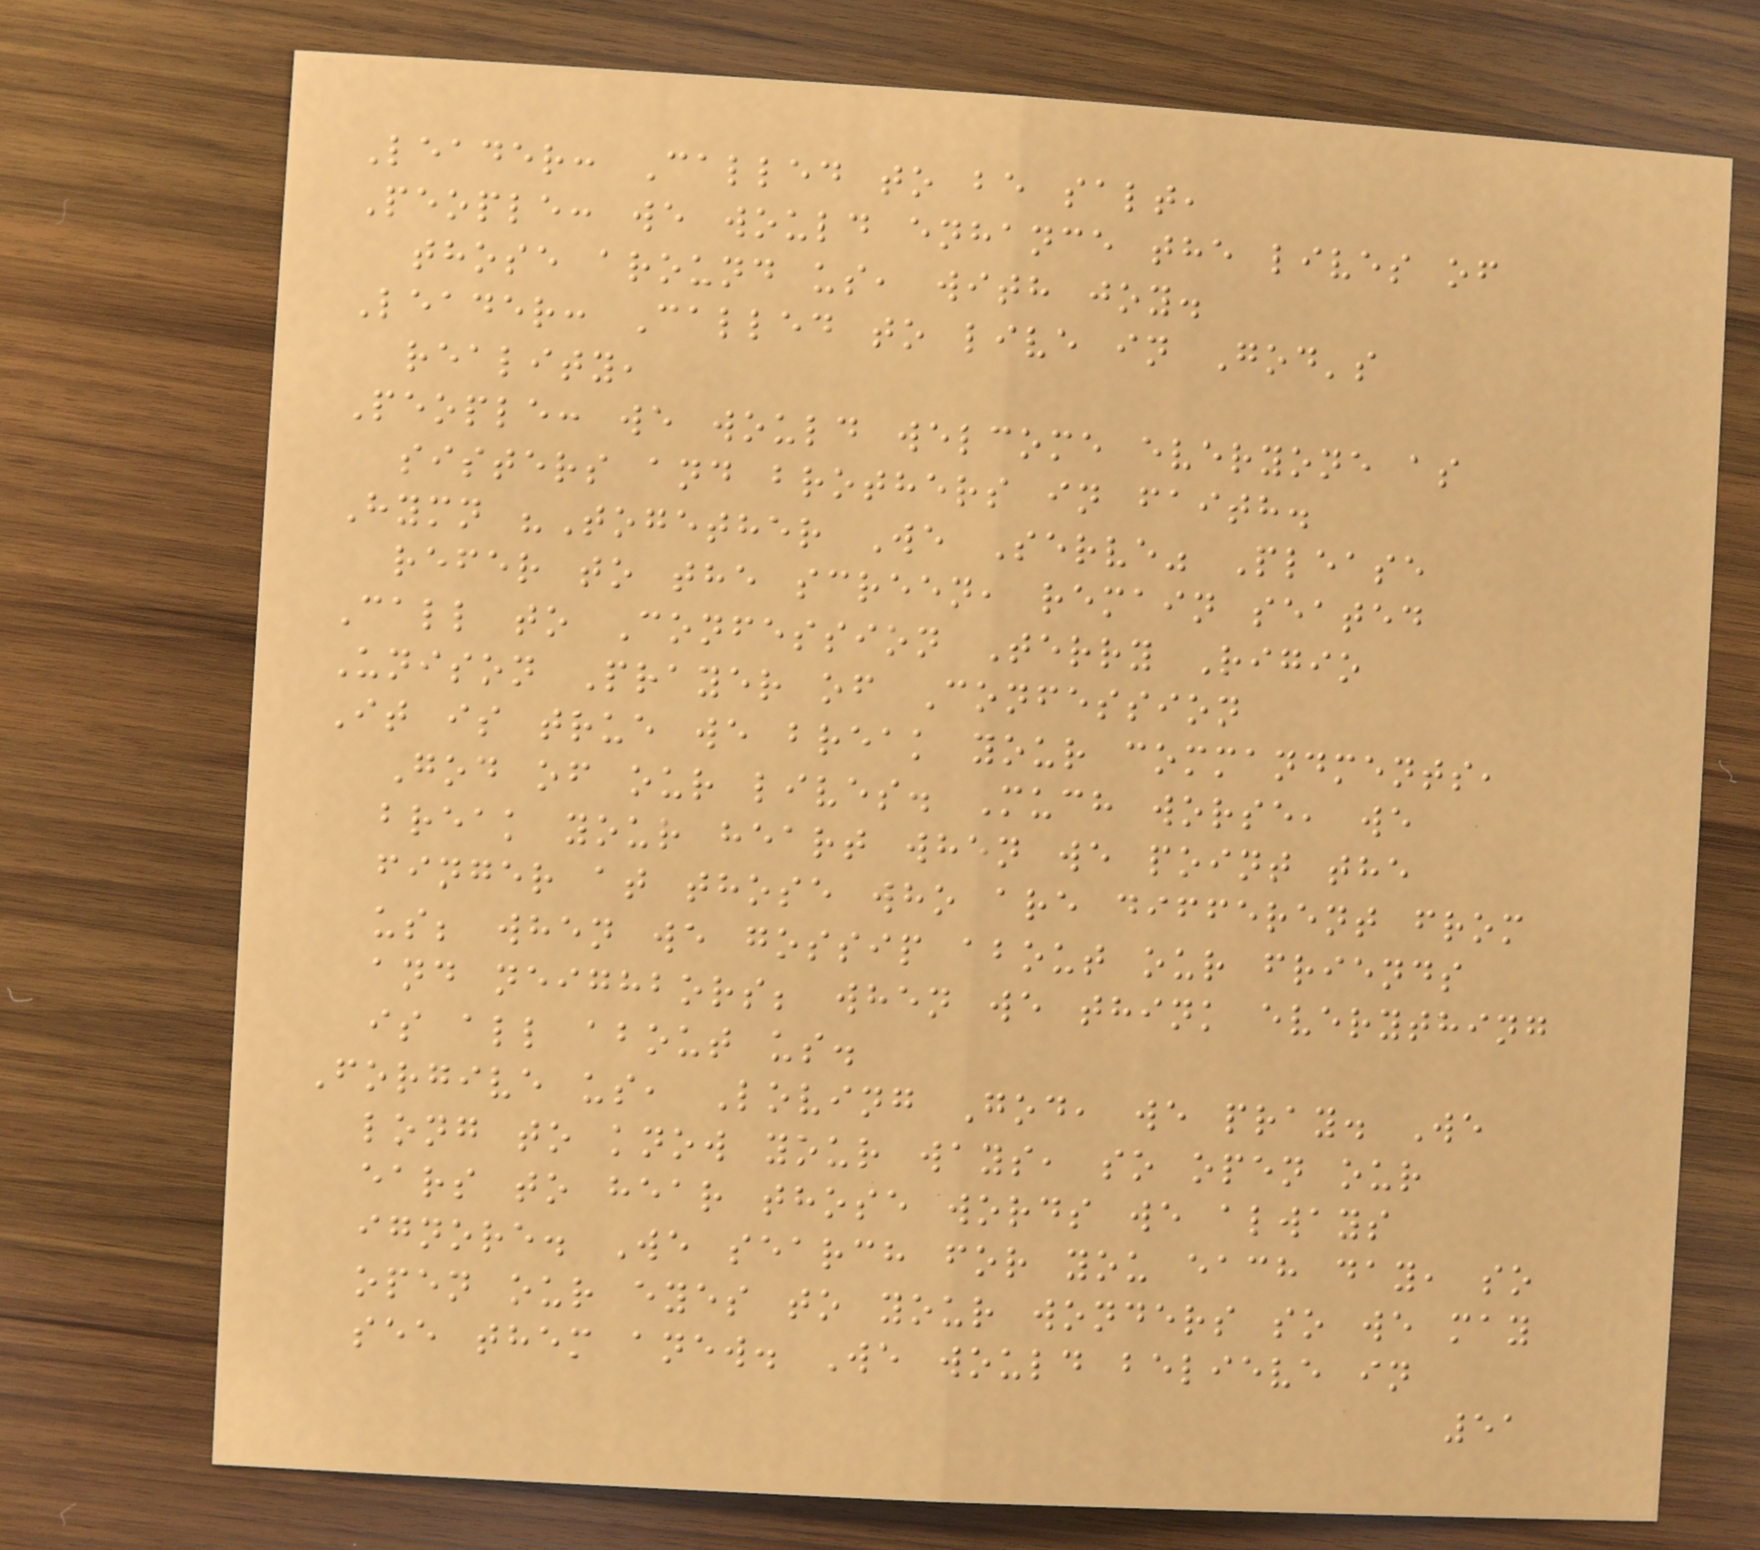Leader: Called to be salt,
People: we would enhance the lives of
those around us, with joy.
Leader: Called to live in God's
reality,
People: we would welcome everyone as
sisters and brothers in faith.
Hymn "Together We Serve" Please
refer to the screen, remain seated
Call to Confession Terry Rigio
Unison Prayer of Confession
It is true we break your commandments,
God of our lives. Much worse, we
break your heart when we point the
finger at those who are different from
us; when we gossip about our friends
and neighbors; when we think everything
is all about us.
Forgive us, Loving God, we pray. We
long to know your ways, so open our
ears to hear those words we always
ignore. We search for you each day, so
open our eyes to your wonders so we may
see them anew. We would believe in
51
